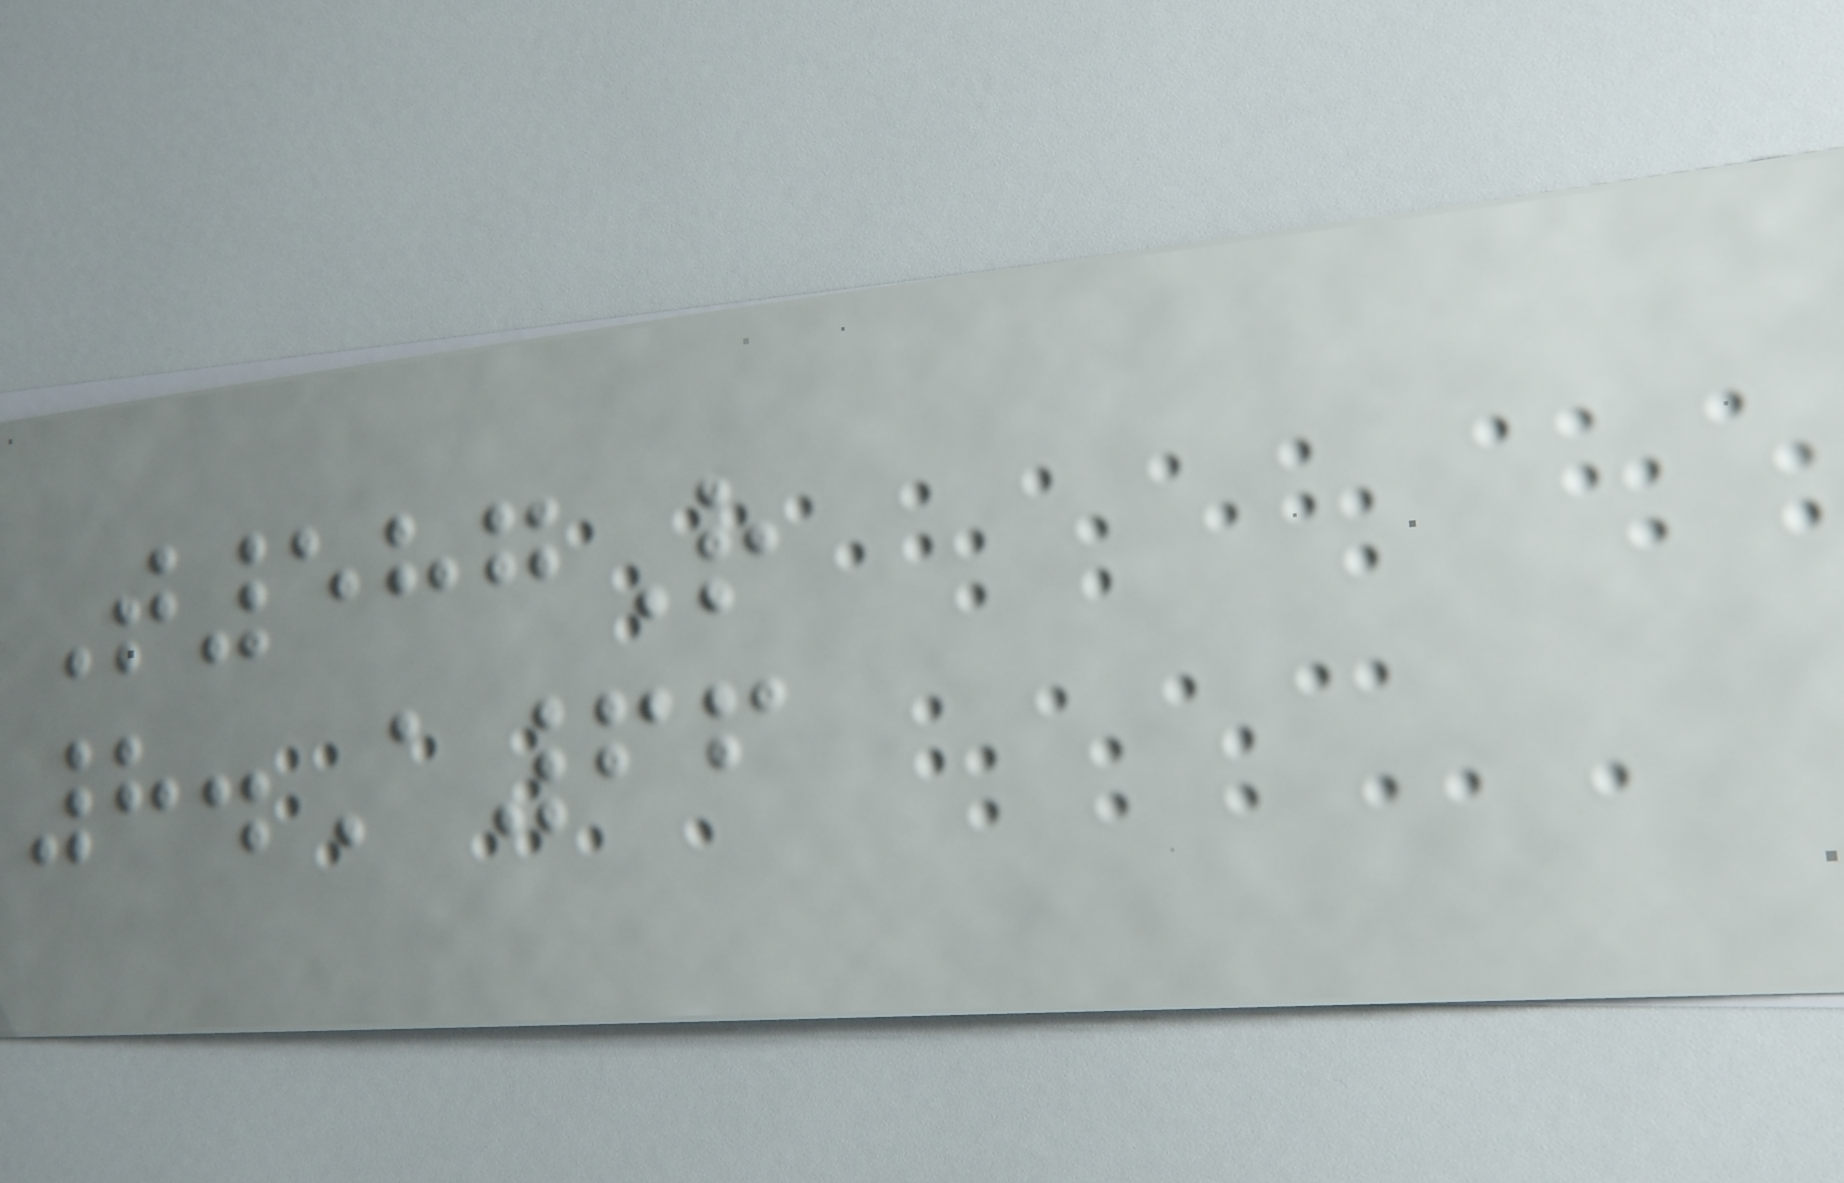T587R
8.A66
